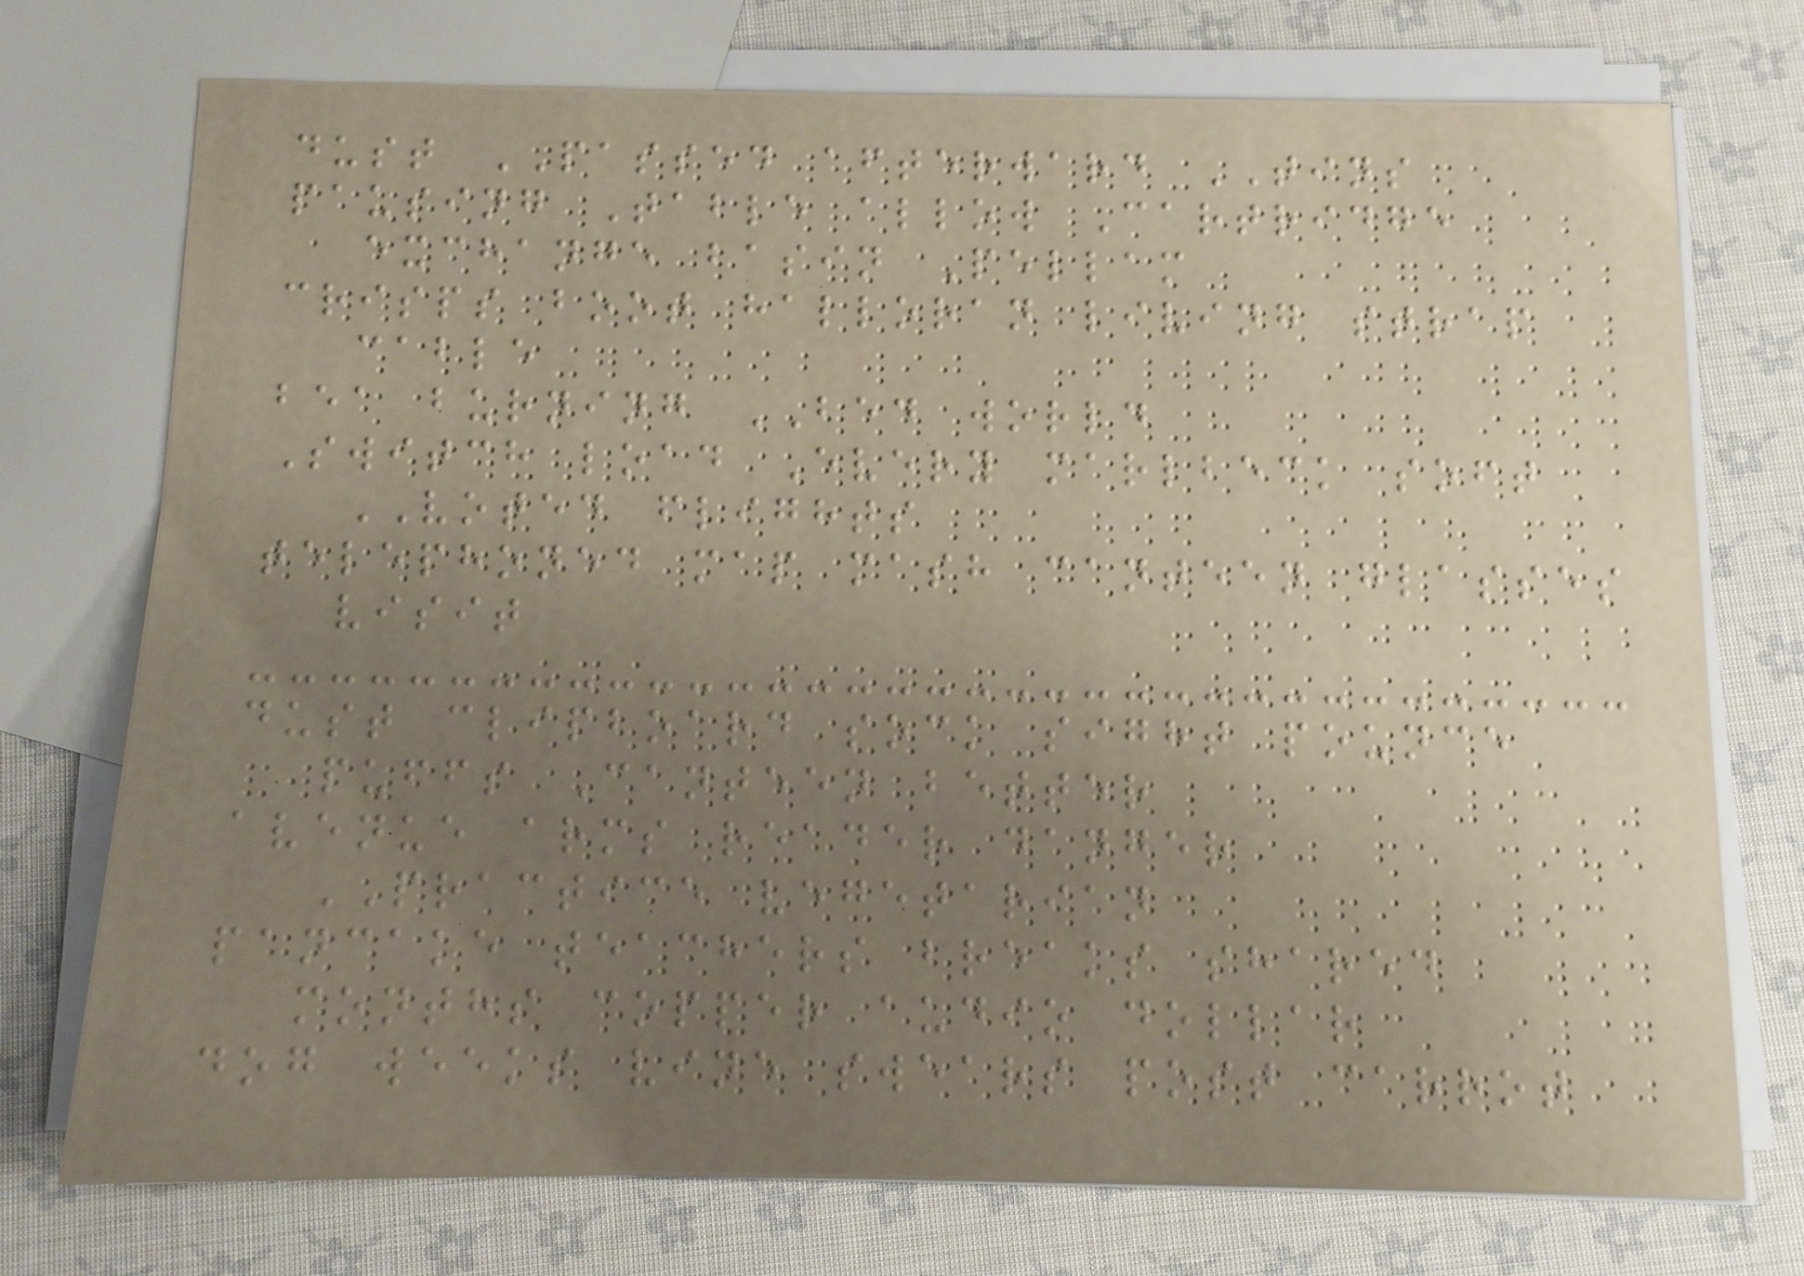dust PASSED afterward TINS
pausing Table allow Cartridge
exchange basin Pellam
crisps boot halloran living strap
cable
bea burning BED world
Switch load Every marlbeck soft
VOTED flights
telephoned map mash canteen glasses
visit
dust clipboard sock sight pounce
puffs Canteen better
avenue arms reader danger
PRACTICE vegetarian
pancake teachers breaks shared
months copper audio dollar
dog weeks vine swears post carrot
